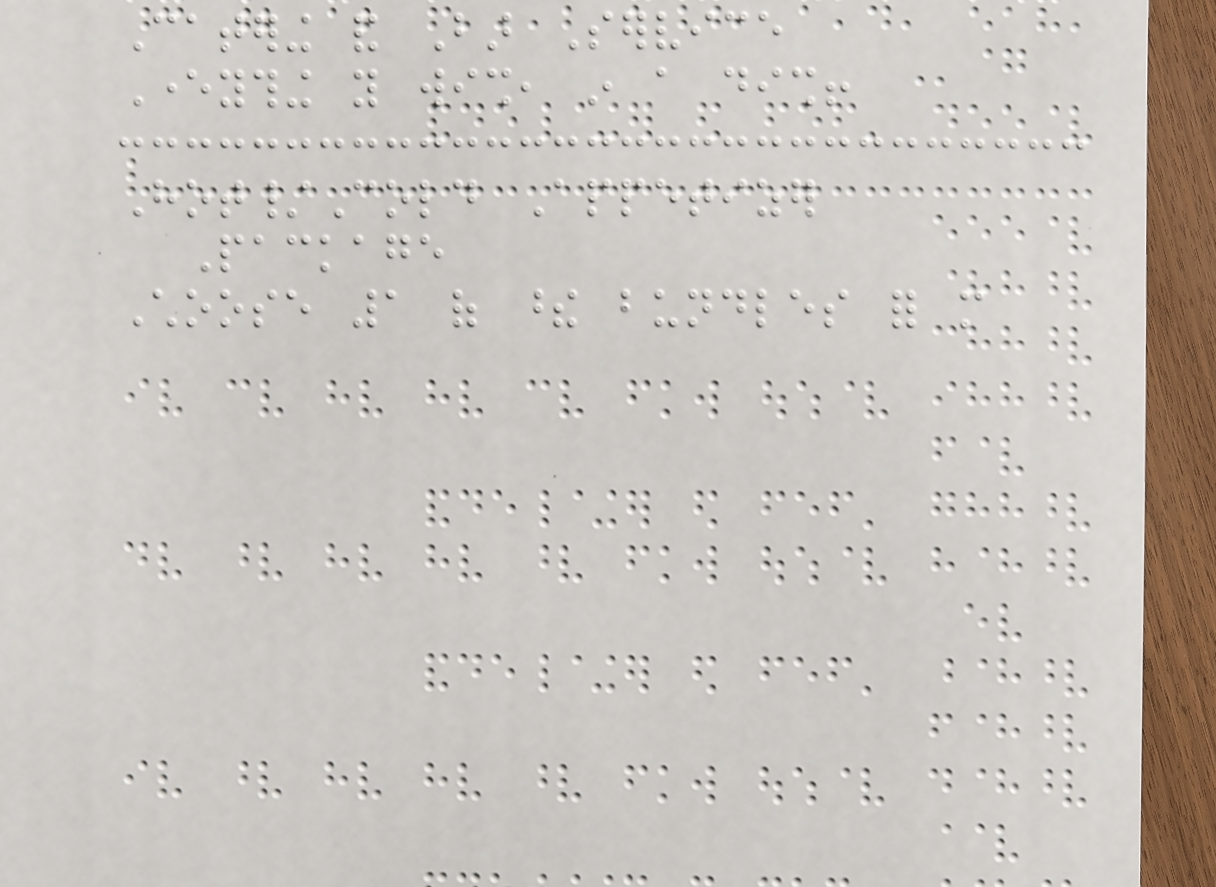Catering and Bar Service
Everything you wish, in a dish!
Hot/Cold Appetizer
Package
Choose 1 of these bundles for more
